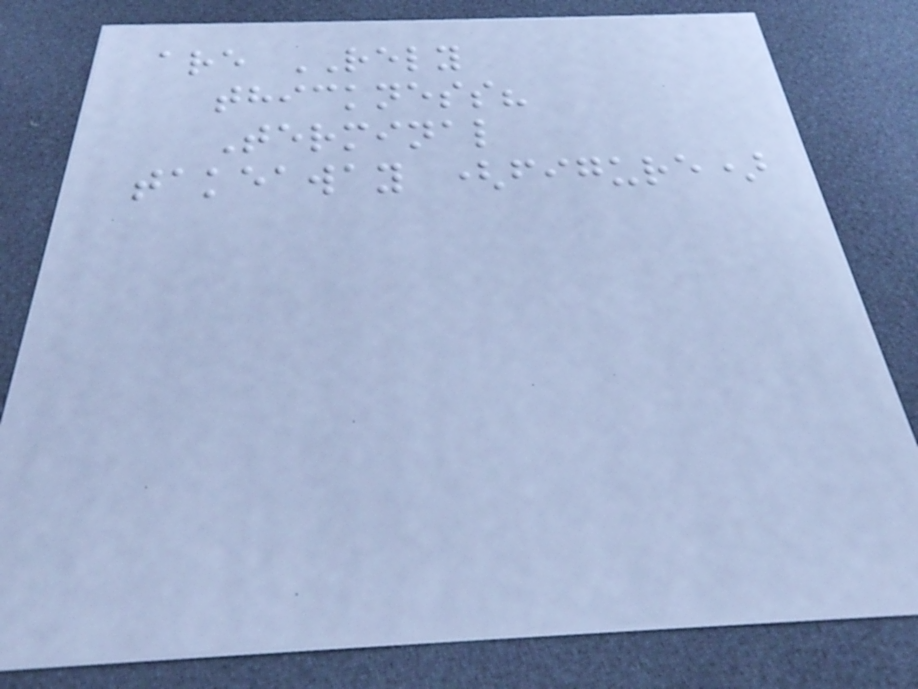are RELY
thickness?
Terminal
takeaway (figure)
